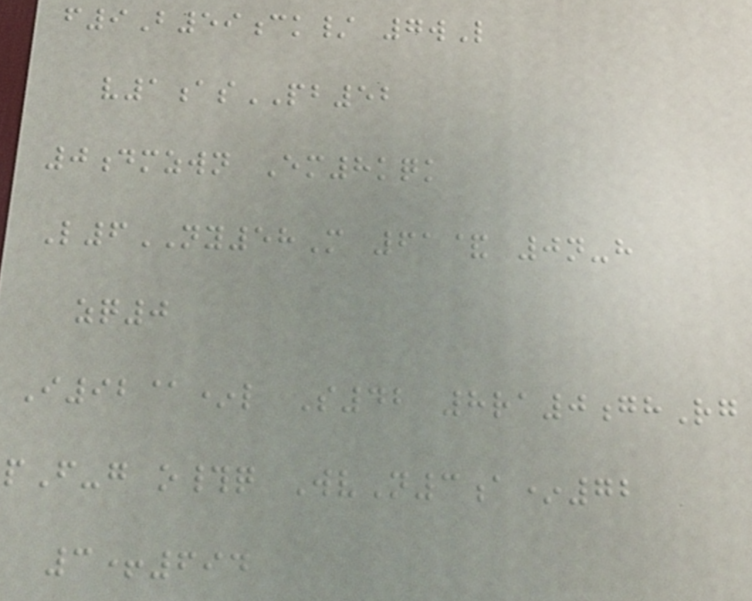f9B59ck/ 7wL
v1asPB52
0dmzwn Em8kqk
L6NY58M 61& 0n-h
zq0
I92@*l S42 8ra0ghRg
pF-g o#q WvN3a*72
3+694
